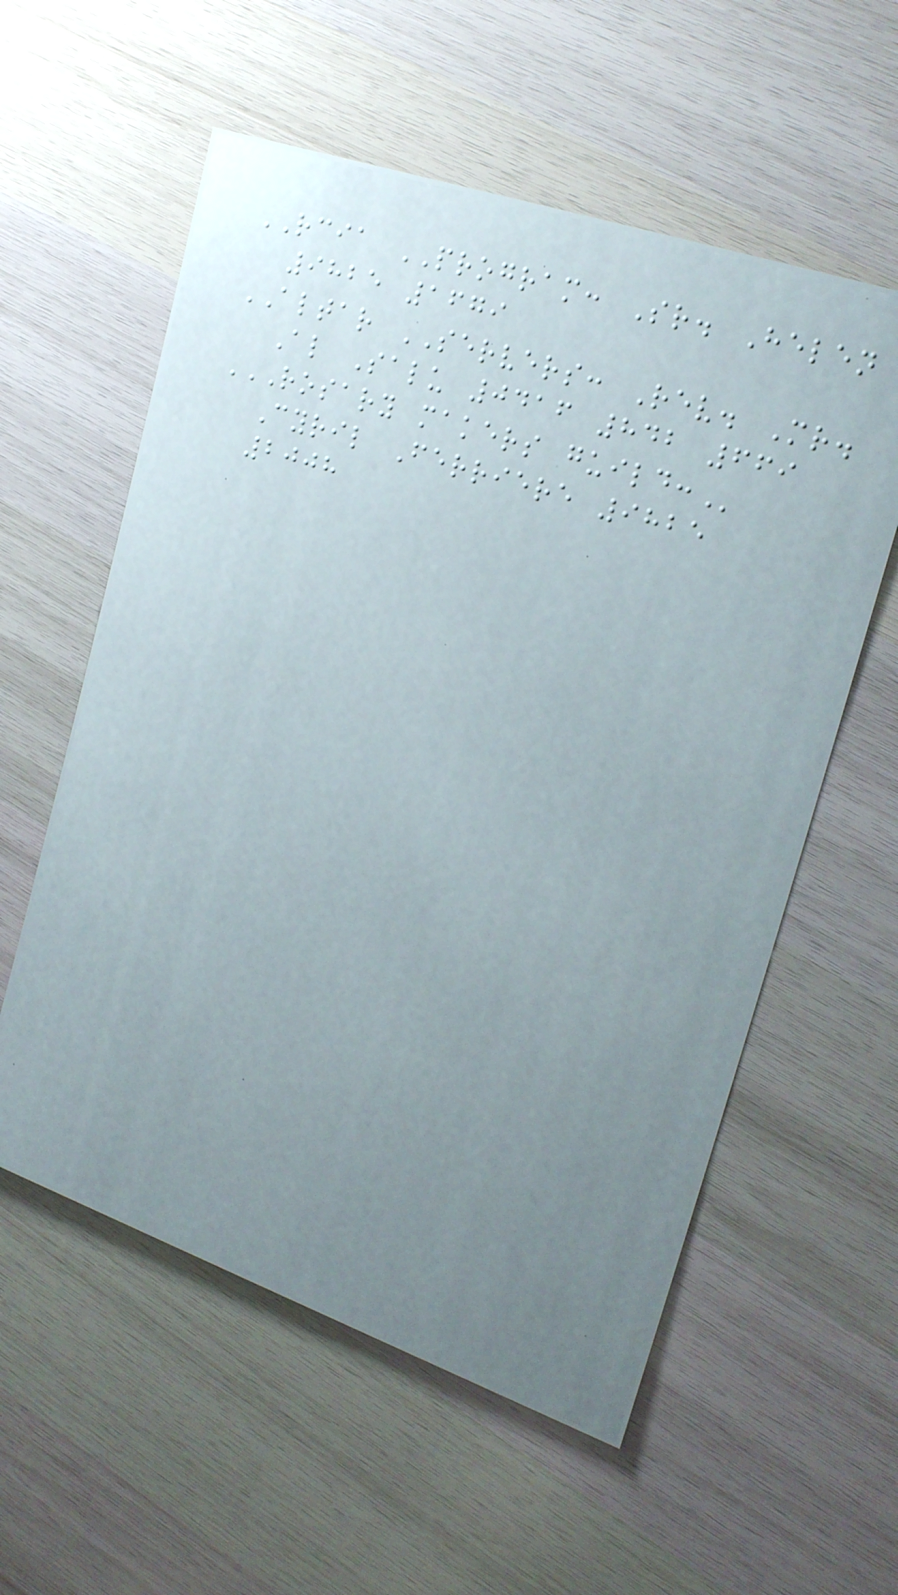RCIA PROGRAM: Sr. Helen
9825 1679
ALTAR SERVERS: Rev. Mr.
Al Salu 0416 842 669
ROSARY MAKERS GUILD:
Cyril Ferriere 9825
2008
